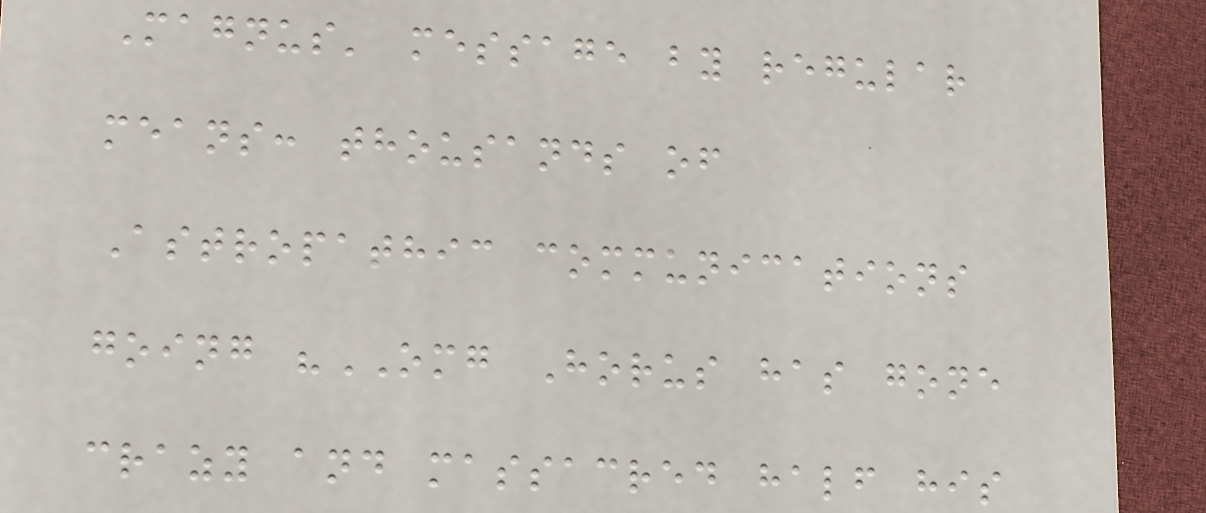Magnus' message by regular
means: thousands of
Astropathic communications
going "OMG Horus has gone
crazy and massacred half his
